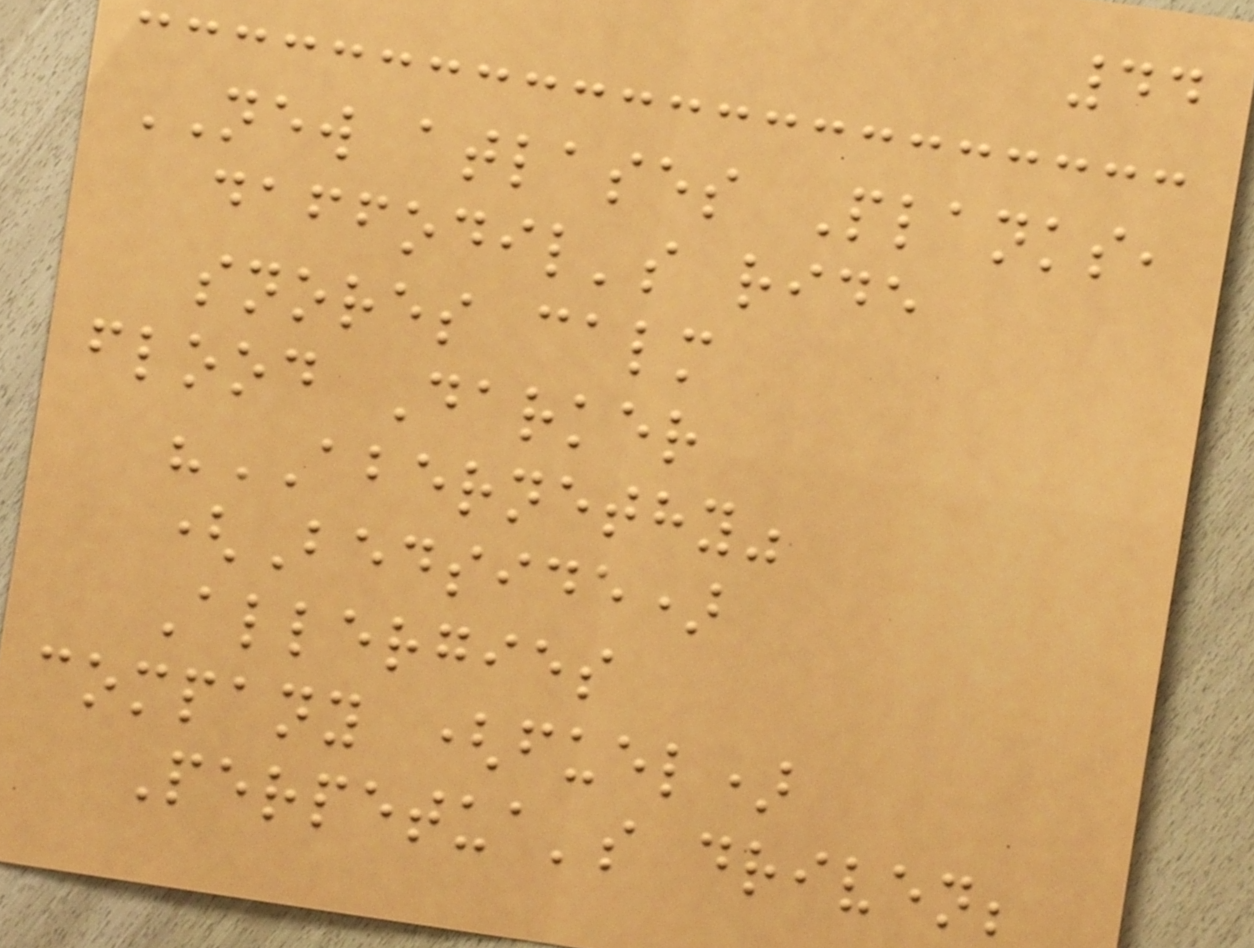44
NEW atlases Planks,
daffodil's ride
snores calm
flood Darker
"ABERNETHY"
(Bedside)
Allergies
company (fuel)
Perpetua's driven;
